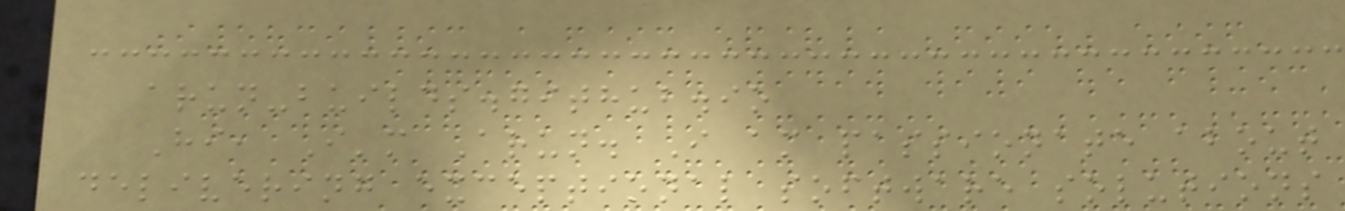arun-builds.github.io
Hi, I'm Arun. I am passionate about
delivering exceptional software solutions
